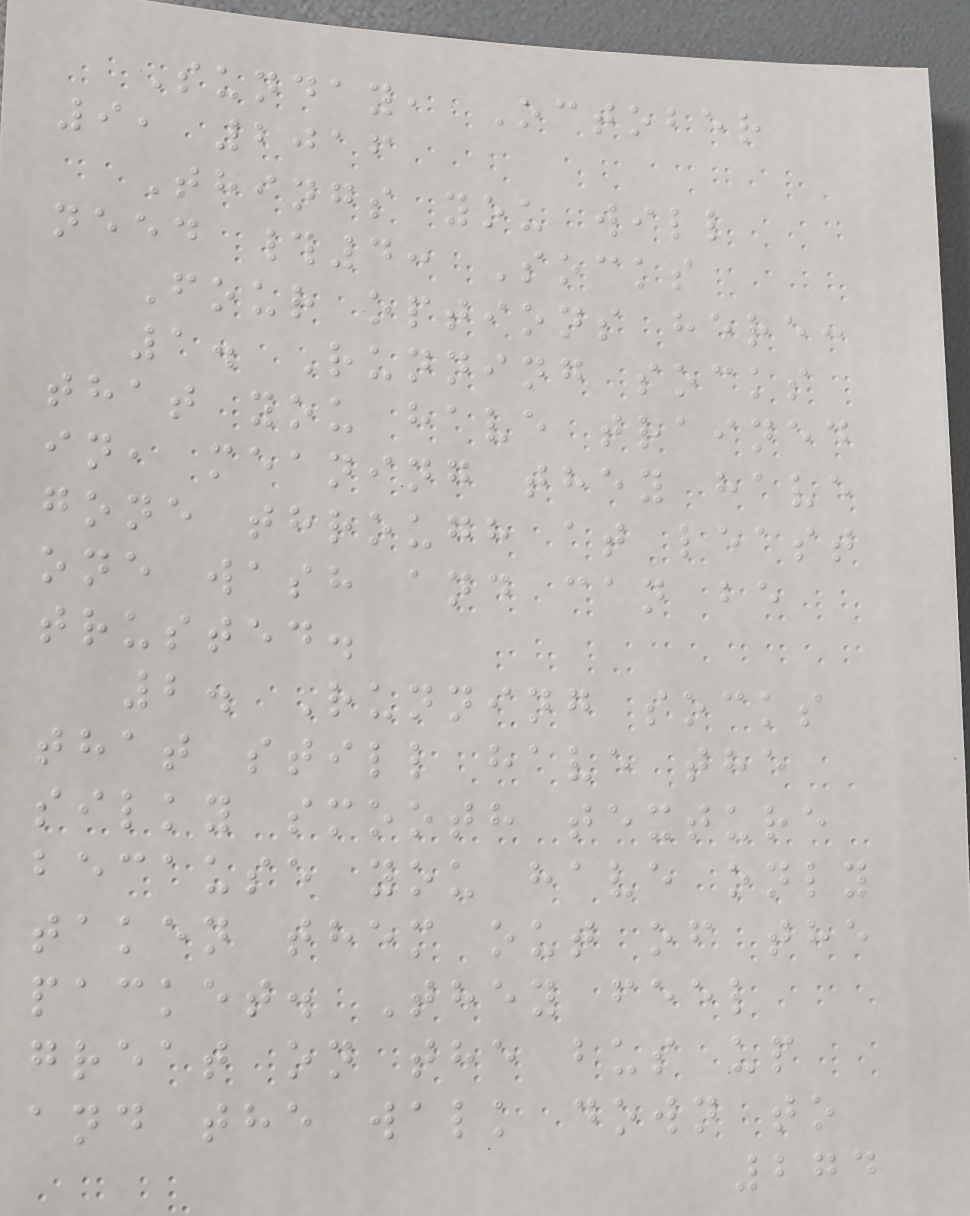Sunday, October
9, 2016
Things you will
need #4: Socks
Four options here:
1. Running socks
that you have trained
in, meaning they have
gone through at least
one wash and can be
trusted.
2. Running socks
that still have the
silky smooth texture
because you have only
taken them out of the
packet. They feel
great on the bus up
and the walk down to
274
